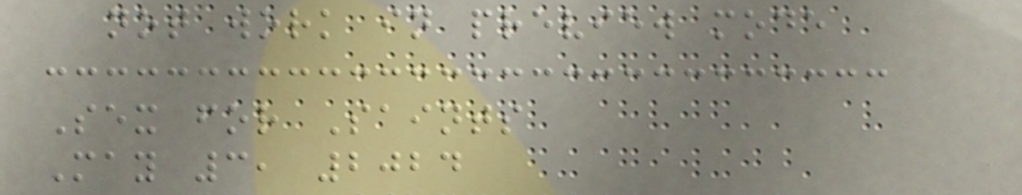not work in preview mode
Sex for Saints
May 3, 2024
